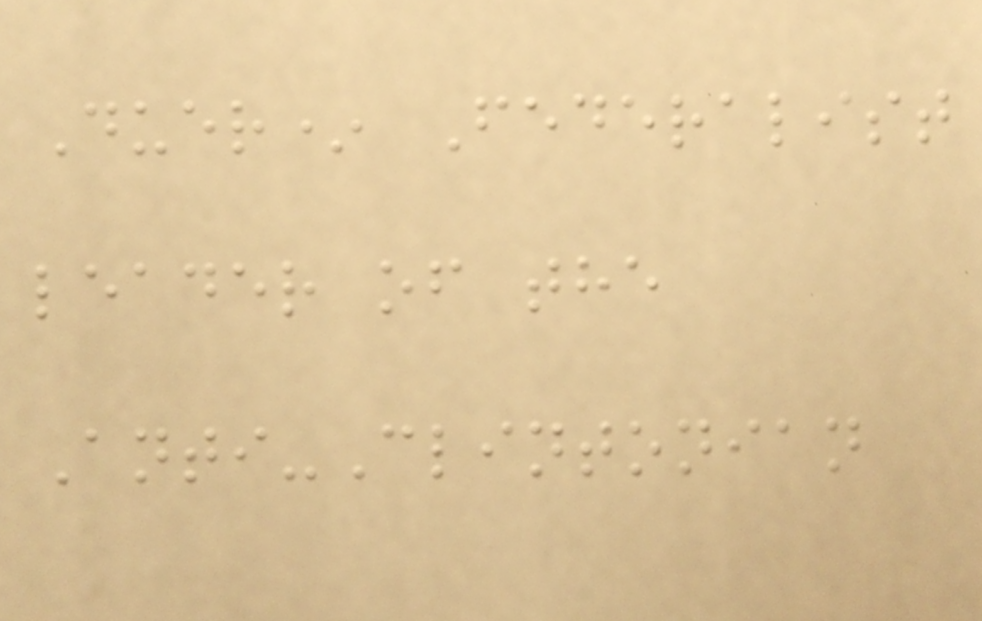Duer* Federalist
leader of the
Anti-Clintonian
